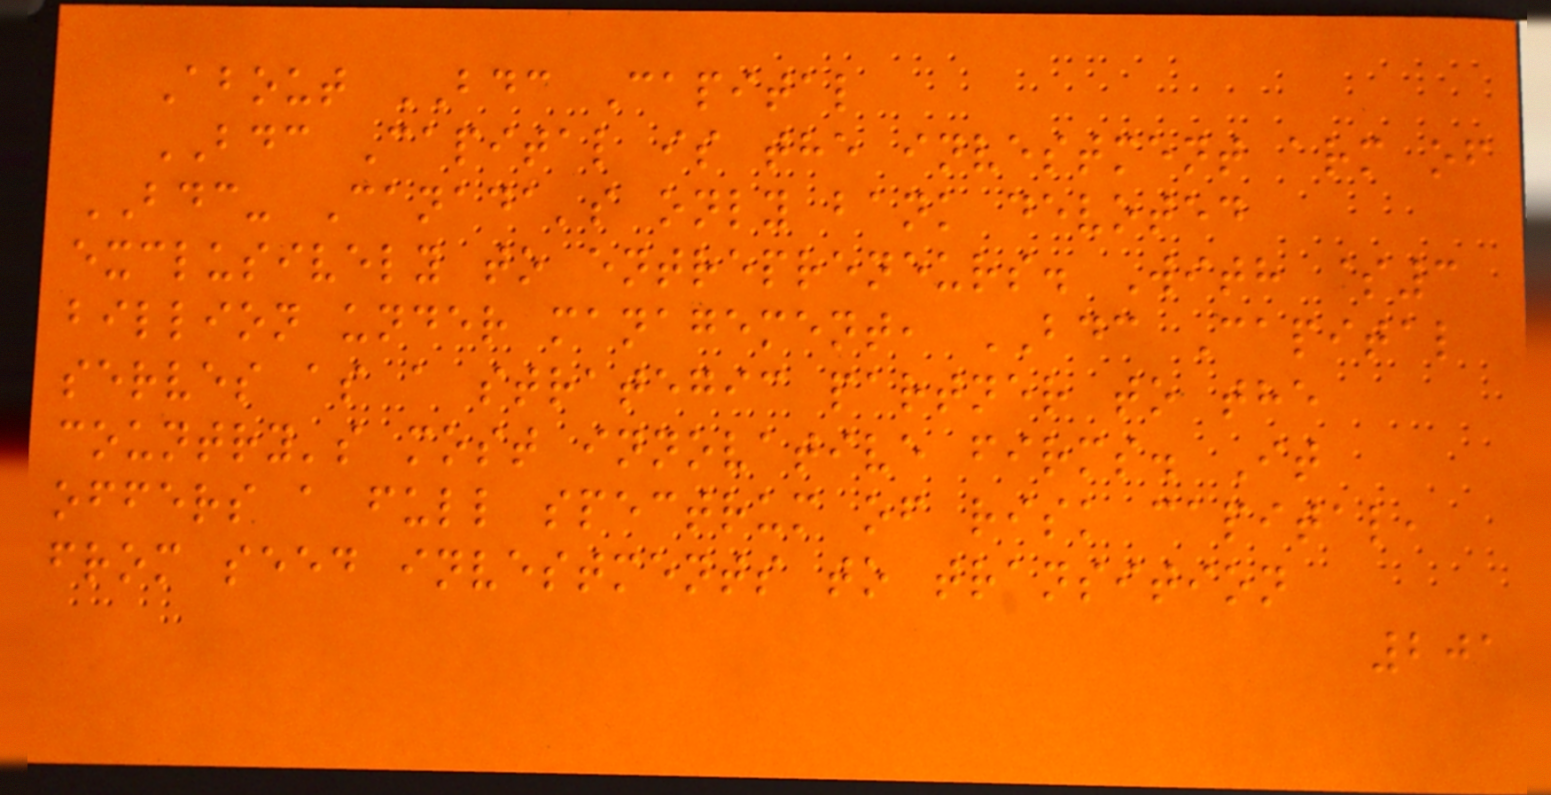About BDC Capital
BDC Capital is the investment arm of
BDC- Canada's only bank devoted
exclusively to entrepreneurs. With $3
billion under management, BDC Capital
serves as a strategic partner to the
country's most innovative firms. It
offers a full spectrum of risk capital,
from seed investments to transition
201
